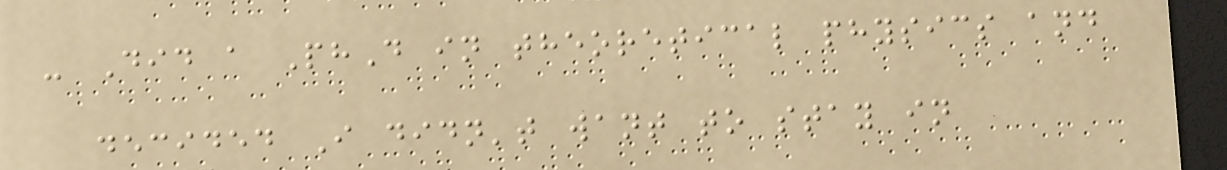- Did a PhD in theoretical physics and
decided I didn't want to stay in
